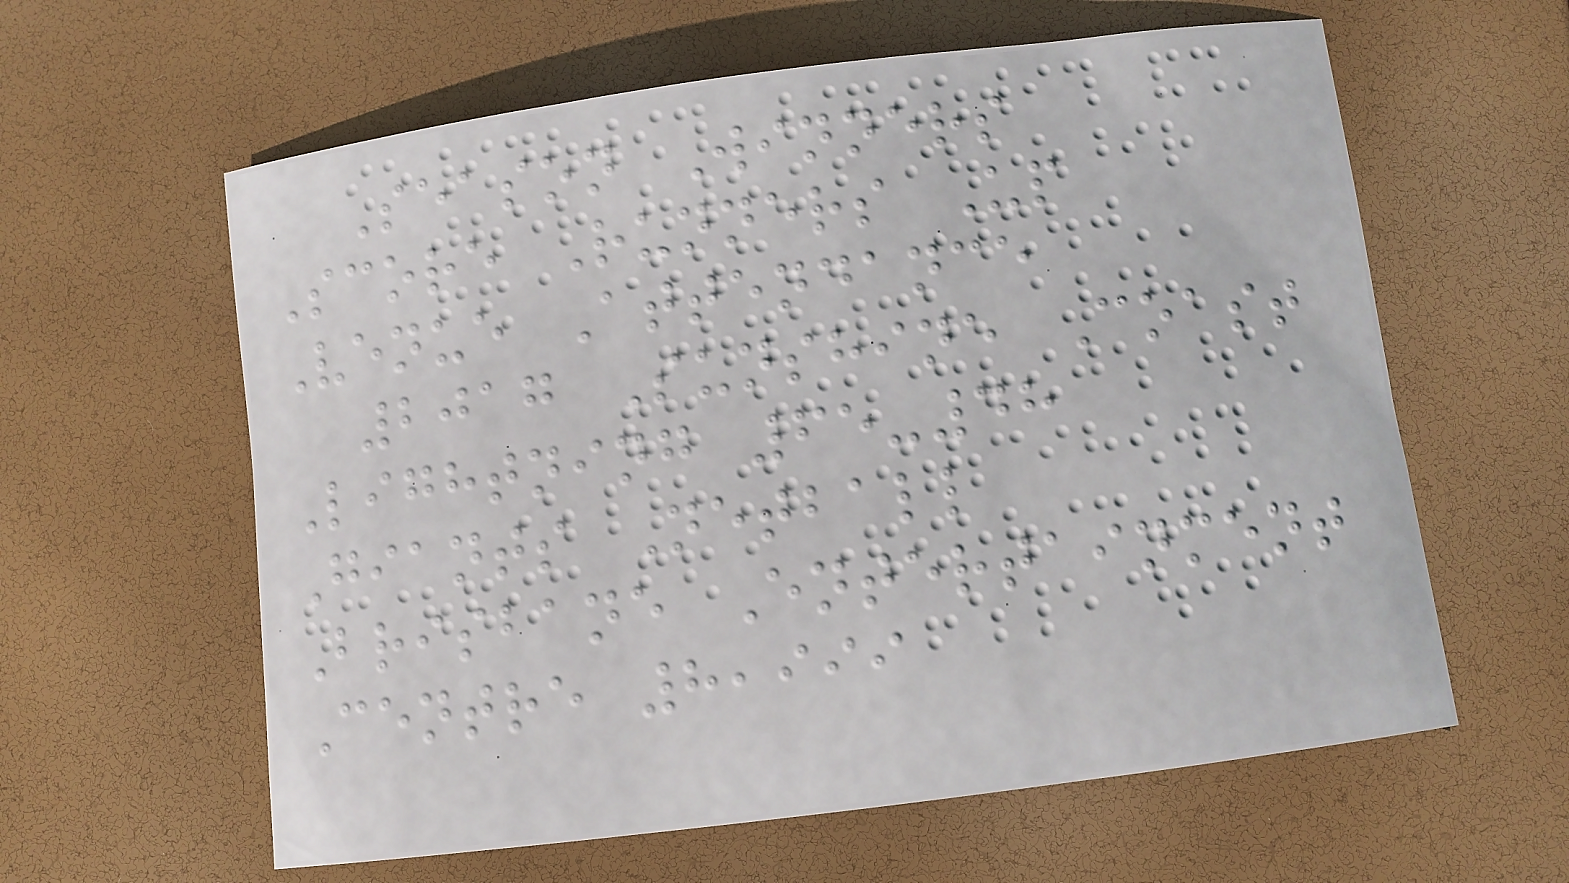Season Winners
Score Runners Up
Venue Attendance
2017 Sunshine Coast
Lightning 65-48
Giants Netball
Brisbane Entertainment
Centre 8,999
